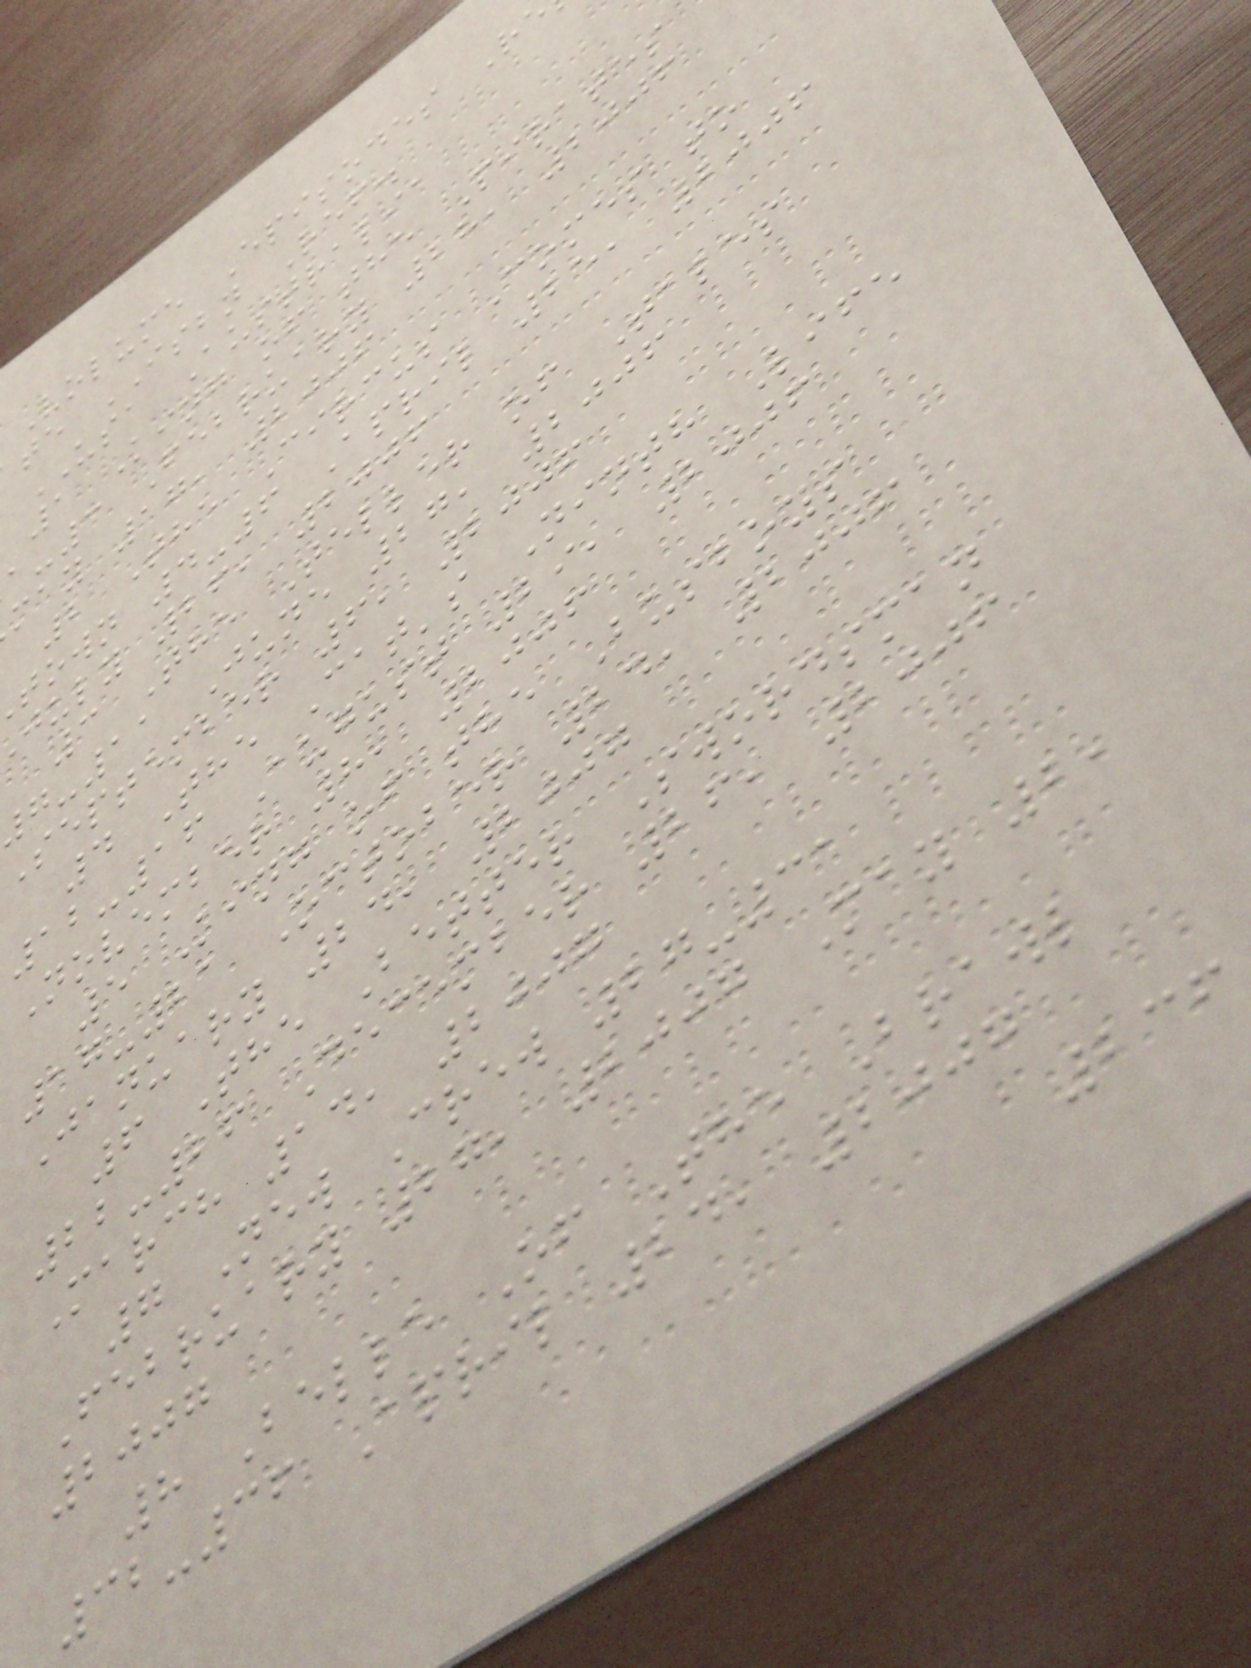Volume Episodes R
te ISBN Ref.
USA Australia
1 King of the Pirates
-3 February 28, 2006
may 17, 2006
2 The Circus Comes to
town 4-6 April 25, 2006
july 26, 2006
3 The Teller of Tales
-11 June 27, 2006
September 6, 2006
4 The Cat's Ninth Life
12-16 August 29, 2006
November 8, 2006
5 King of the Busboys
17-21 October 24, 2006
January 24, 2007
6 The Better Swordsman
22-26 December 26, 2006
March 14, 2007
7 New Crew 27-31
February 27, 2007 May 2,
2007
8 Belle Of The Brawl
32-36 April 24, 2007
236
